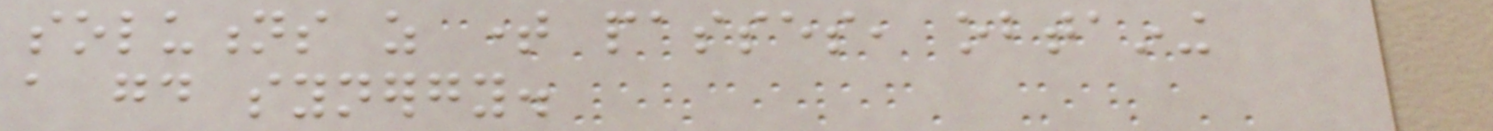solutions as time passes, obtaining
a good synergy.
